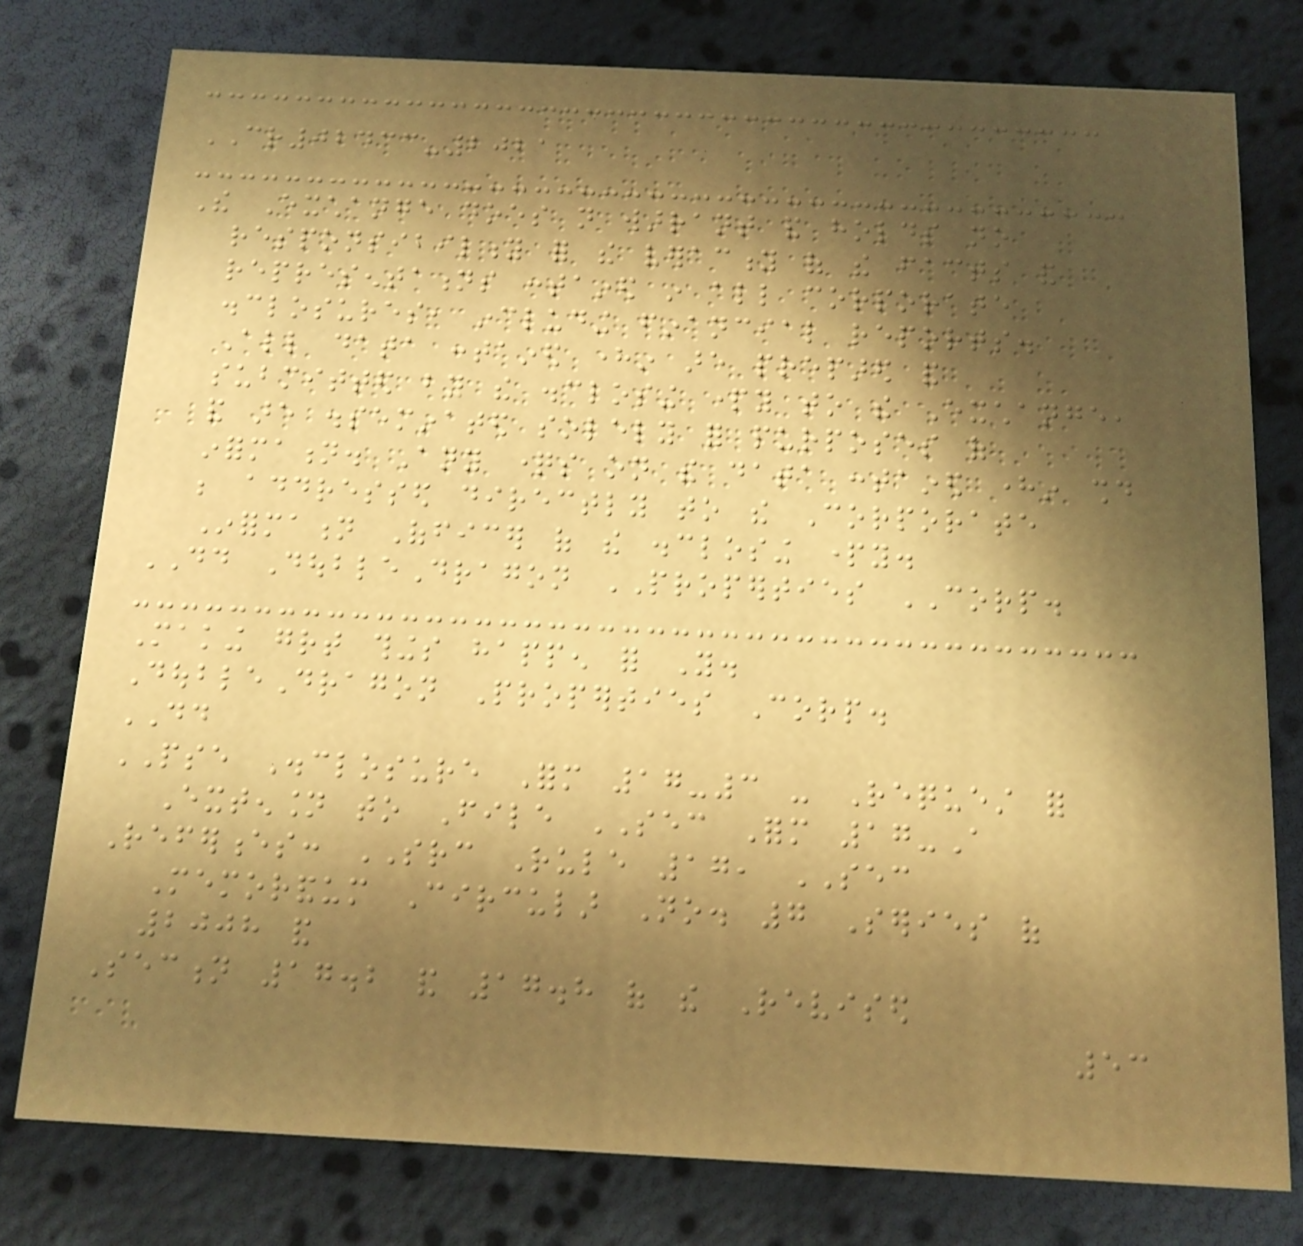CR02433-2021
The Exchange does not warrant and holds no
responsibility for the veracity of the facts and
representations contained in all corporate
disclosures, including financial reports.
All data contained herein are prepared and
submitted by the disclosing party to the Exchange,
and are disseminated solely for purposes of
information. Any questions on the data contained herein should
be addressed directly to the Corporate
Information Officer of the disclosing party.
DD DoubleDragon PROPERTIES CORP.
Making great things happen for You.
DoubleDragon Properties Corp.
DD
PSE Disclosure Form 17-3 - Request for
Extension to File SEC Form 17-A
References: SRC Rule 17, SEC
Memorandum Circular No. 7 Series of
2008 and
Section 17.2 and 17.8 of the Revised
53
